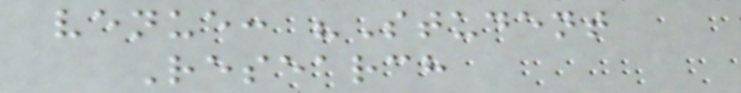venue: "Student
Research
